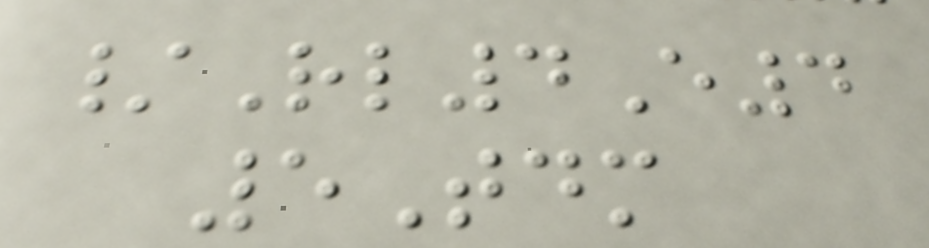/Rl4E4
5Tdm
